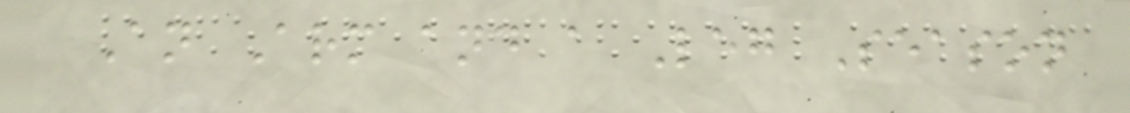An Arm and a Leg Season
